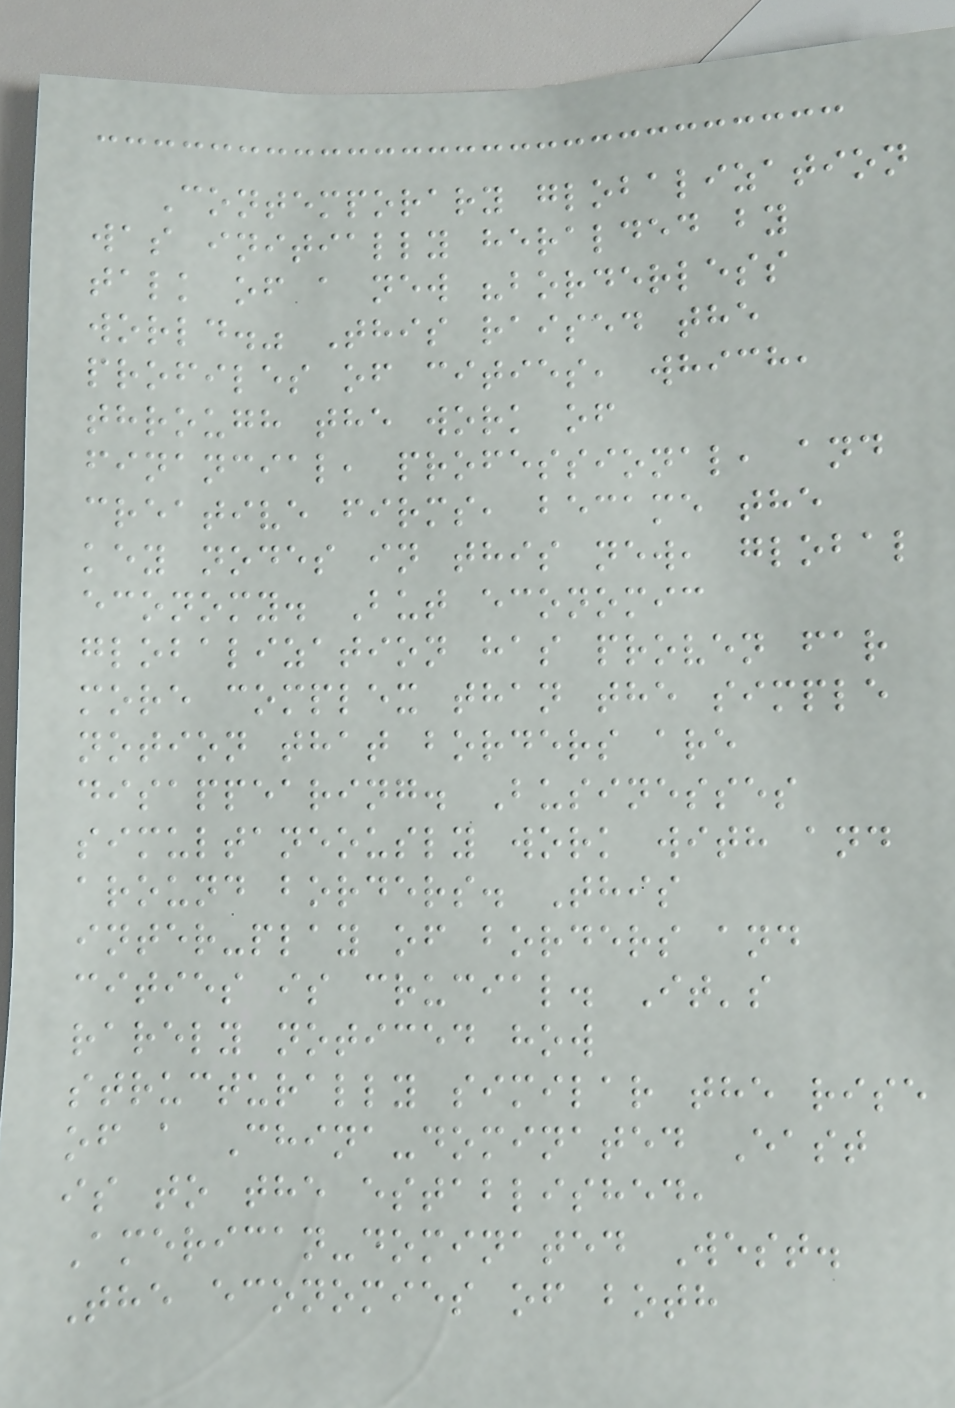Contemporary globalization
was initially heralded by
talk of a new "borderless
world." This raised the
profiles of cities, which,
through the work of
financial, professional, and
creative firms, became the
key nodes in this new, global
economy. But economic
globalization has proven far
more complex than the simple
notion that borders are
disappearing. Businesses
simultaneously work with and
around borders. This
inter-play of borders and
cities is crucial. It's
rarely noticed how
structurally similar the rise
of a China-dominated East
is to the established,
American-dominated West.
The economies of both
